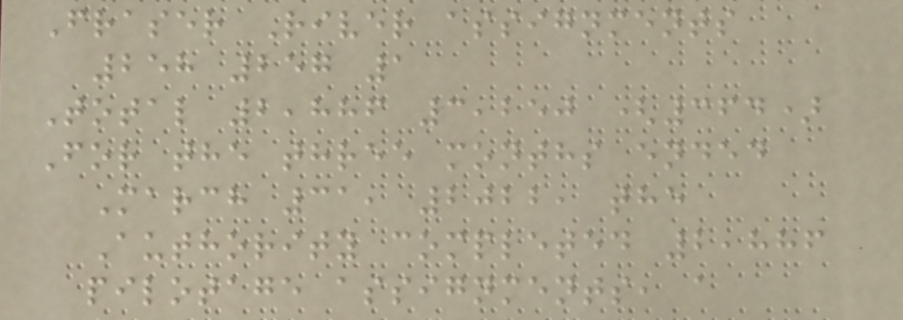Fraser River assignments
258 257 1
Total 2,886 3,250 (364)
For the three months ended
March 31, 2022, the
Authority completed 2,886
pilotage assignments, a
